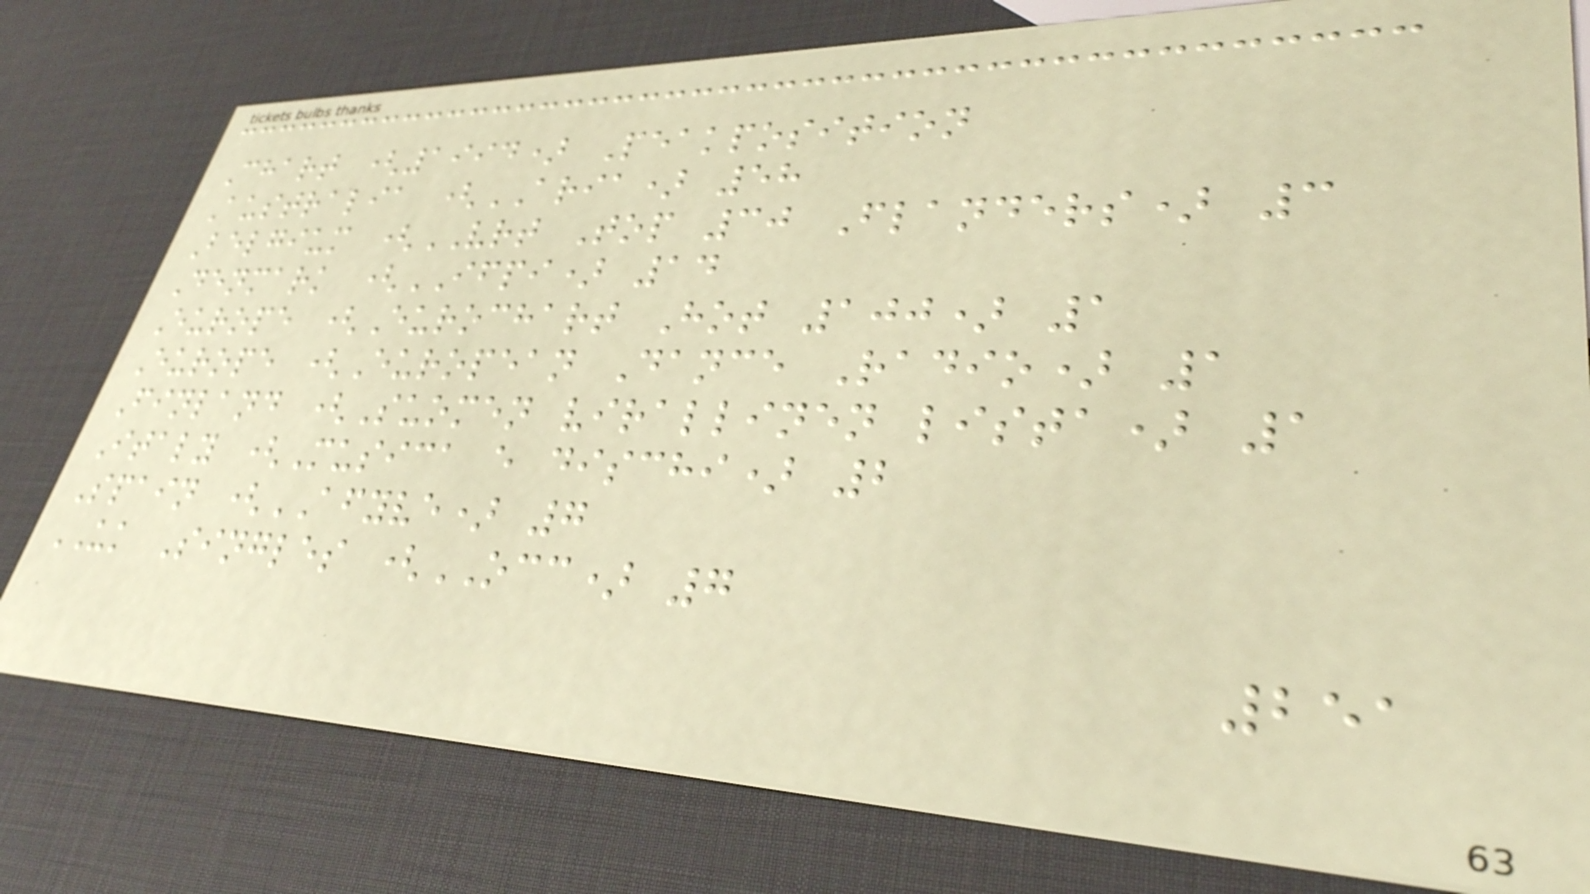Chart (1994) Peakposition
Australia (ARIA) 58
Belgium (VRT Top 30 Flanders) 3
Denmark (IFPI) 14
Europe (Eurochart Hot 100) 1
Europe (European Dance Radio) 1
Finland (Suomen virallinen lista) 1
Italy (Musica e dischi) 2
Spain (AFYVE) 7
UK Singles (OCC) 7
251
